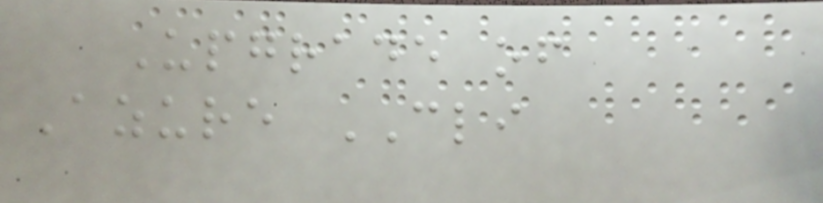Upgrade of
Azure CLI
